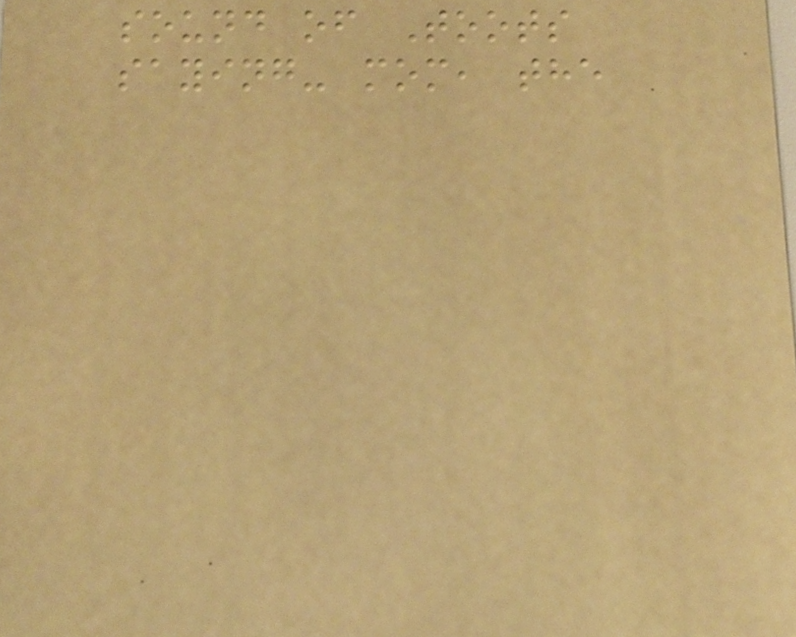sound of Toots
saying- mom, the
